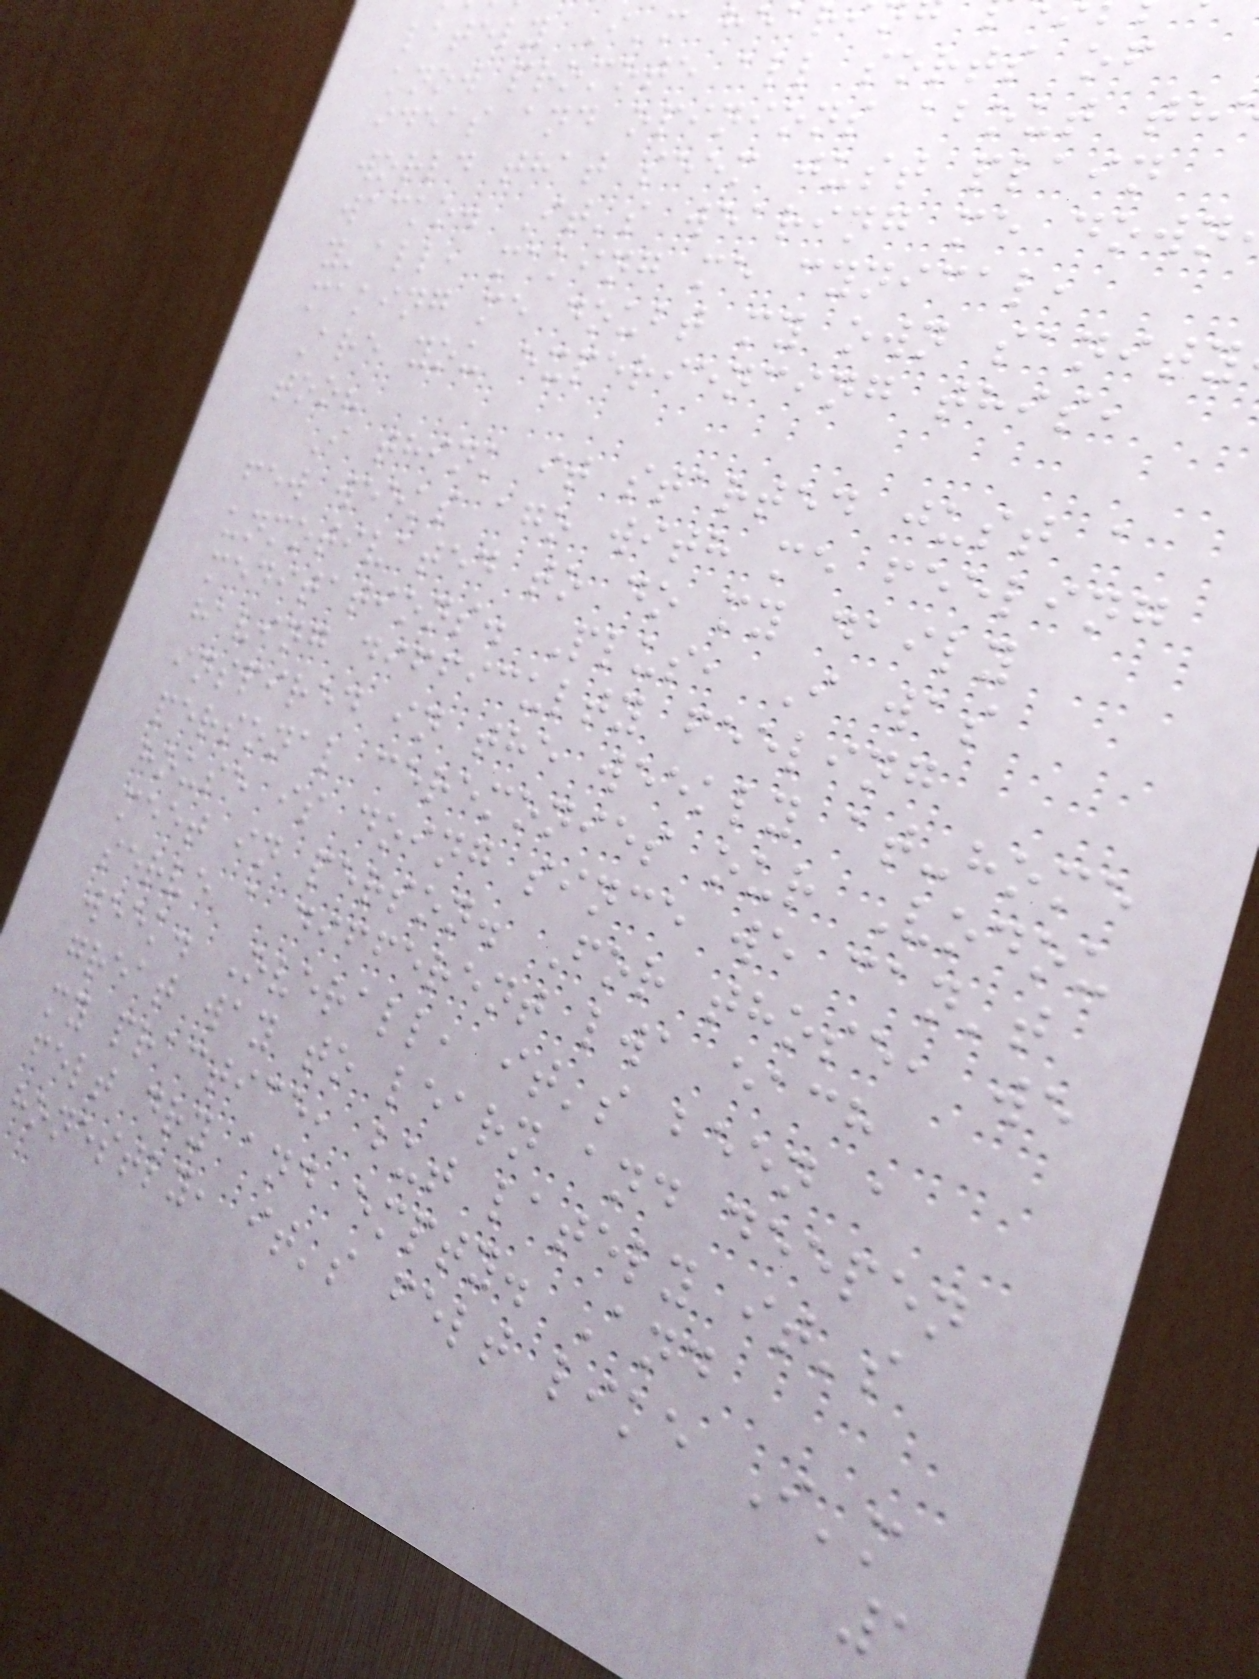lately I'm hear
know promote all sorts of
ideas and opinions about th
world that seem just plain
wacko. It's wearing me down
y'all, making me cynical,
making me doubt my own sanity
Are you experiencing this,
too?
I think it started just a
few weeks ago with me feeling
unmotivated to do my daily
meditations. Plus, I was
having difficulty feeling
inspired in the weekly at-home
personal ceremonies our Vodou
house is doing since we can't
meet in person. For those, we
serve a different lwa each
week. Overall, it's been a
great way to learn and deepen
my practice, but lately it's
felt dry and empty. And
honestly, it's felt like I'm
